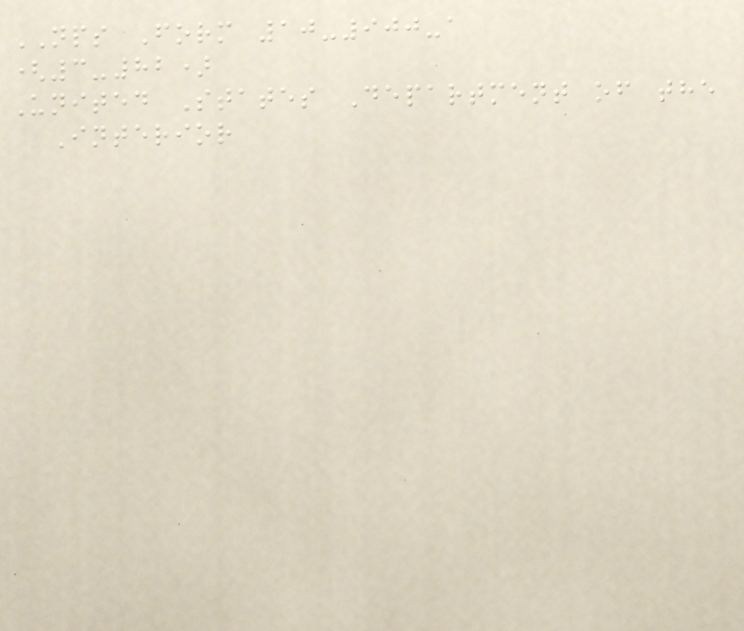NPS Form 10-900-a
(3-82)
United States Department of the
Interior
